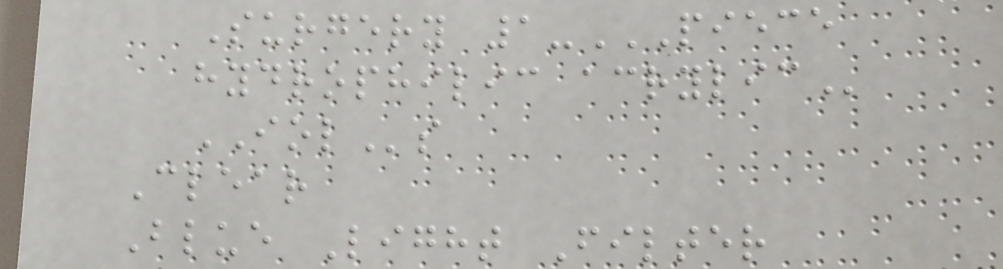Surgery 1-PIECE
HYDROPHILIC ACRYLIC
IOLs
Clear
Blue Light Filter
